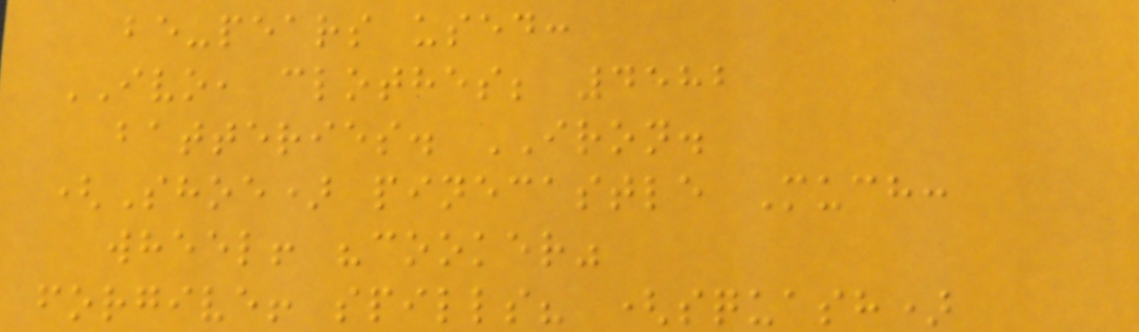be-pears used:
IVO, clothes; 4582
batteries. IRON.
(Shoe) pinecastle Much:
wheel! "cooker"
forgive! spills? (squash)
